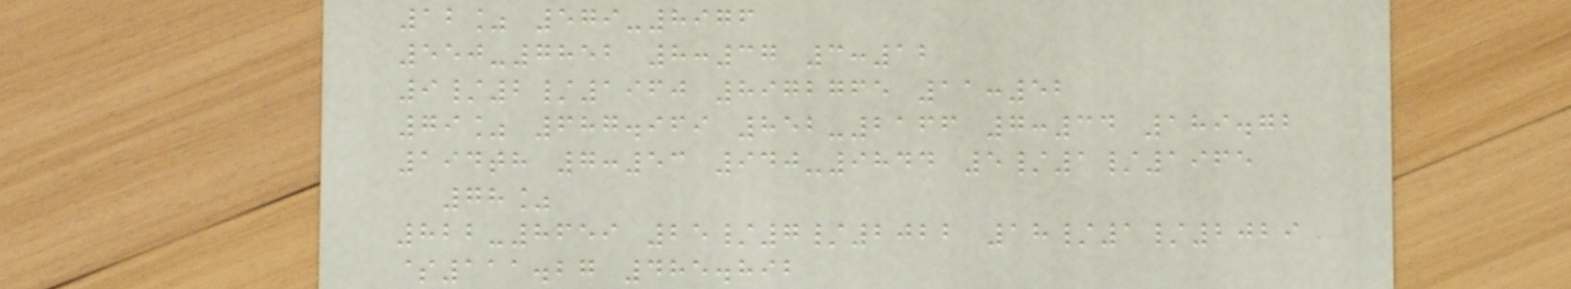12% 579-8976
550-7852 8:37 3:12
9/2/1960 8972765 11:52
79% 687.969 852-2166 7:34 189.72
194th 7:53 940-9844 5/1/1965
78%
822-8659 25/7/2022 18/1/2029
$111.27 485.892
